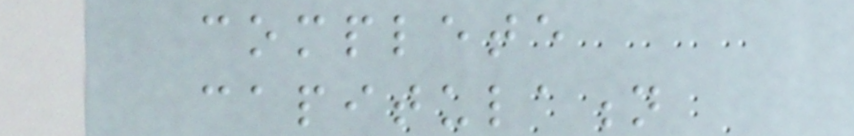complete
capitulation
